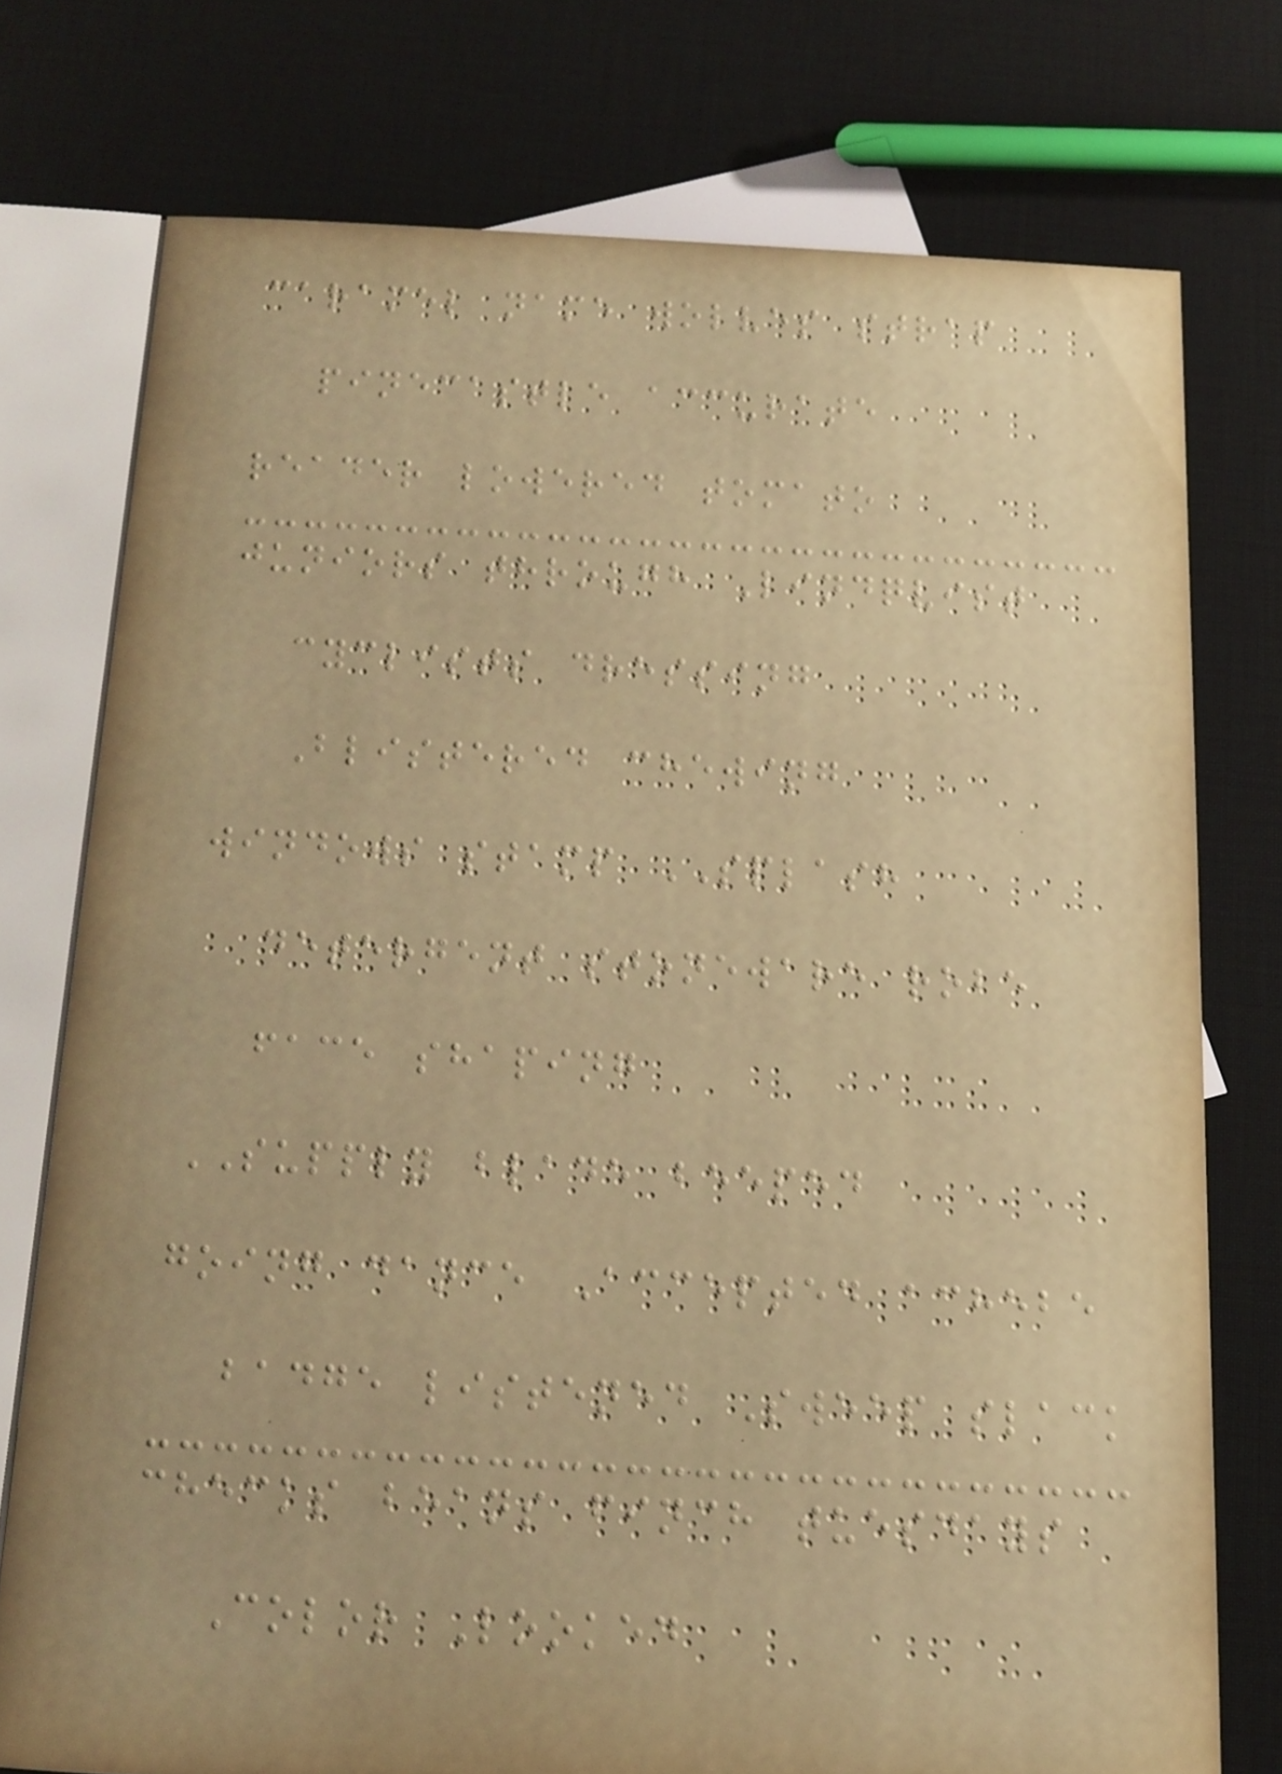caramel name wolves strap
pinecastle accurate
reader lowered tomato
juniors through Lindqvist
cyclists dressing
Blistered chewing
windows stamp SPLASH
detergent stoneware robe
face shaping
SUPPLY blade beeped
going dance Accepted achebe
badge listened Sweep slack
checks beans finch tuesdays
Color Looked
